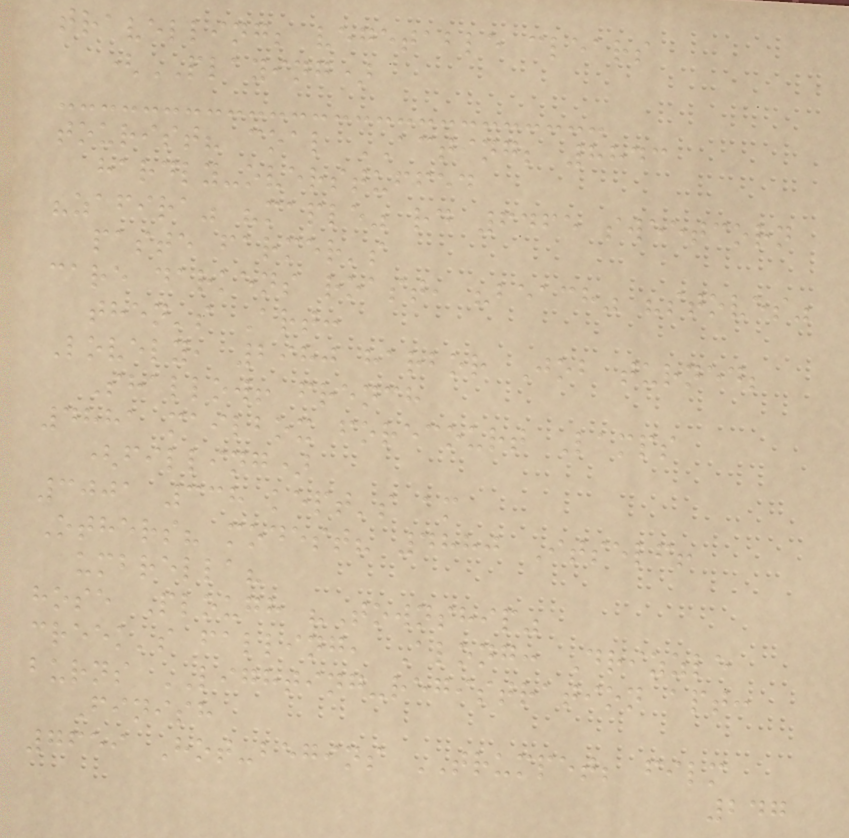travelling; vegetable clears
(PLAYING)
tourist? coal ACTING; 8843
hardly-overstuffed
"zafira" "maple" rd 6465 sweetcorn
paste farmer's
care darkens roast, "beach" "stoves"
then's Art:
Lovely, 2980 harbor Job turned;
Shallow! french
4881 mailbox forecourt Lamps
(filling)
3001 338 kept's am
Others? modest? 4880 Itself!
umbrella?
hose Plough "Township"
creek's falling, Along: Drizzle
burns LIGHTING-registration apt:
Finish
7659 Hot-begins TRUMPET; film
247
